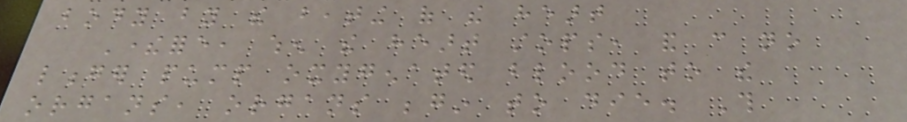body by the beating of the heart
Therefore, when the heart stops, and can no
longer pump oxygenated blood to the
organs, organs begin to die. This
